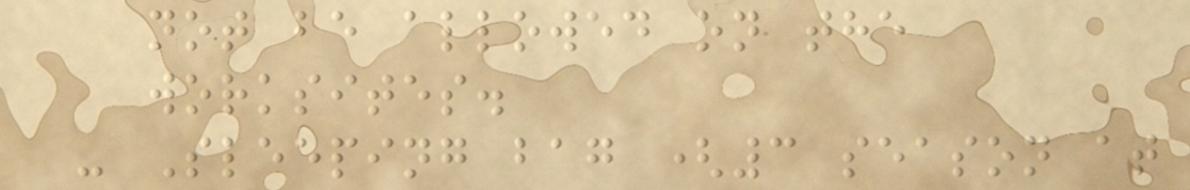not be allowed on the
worksites.
- Sleeping bag (3 season at
